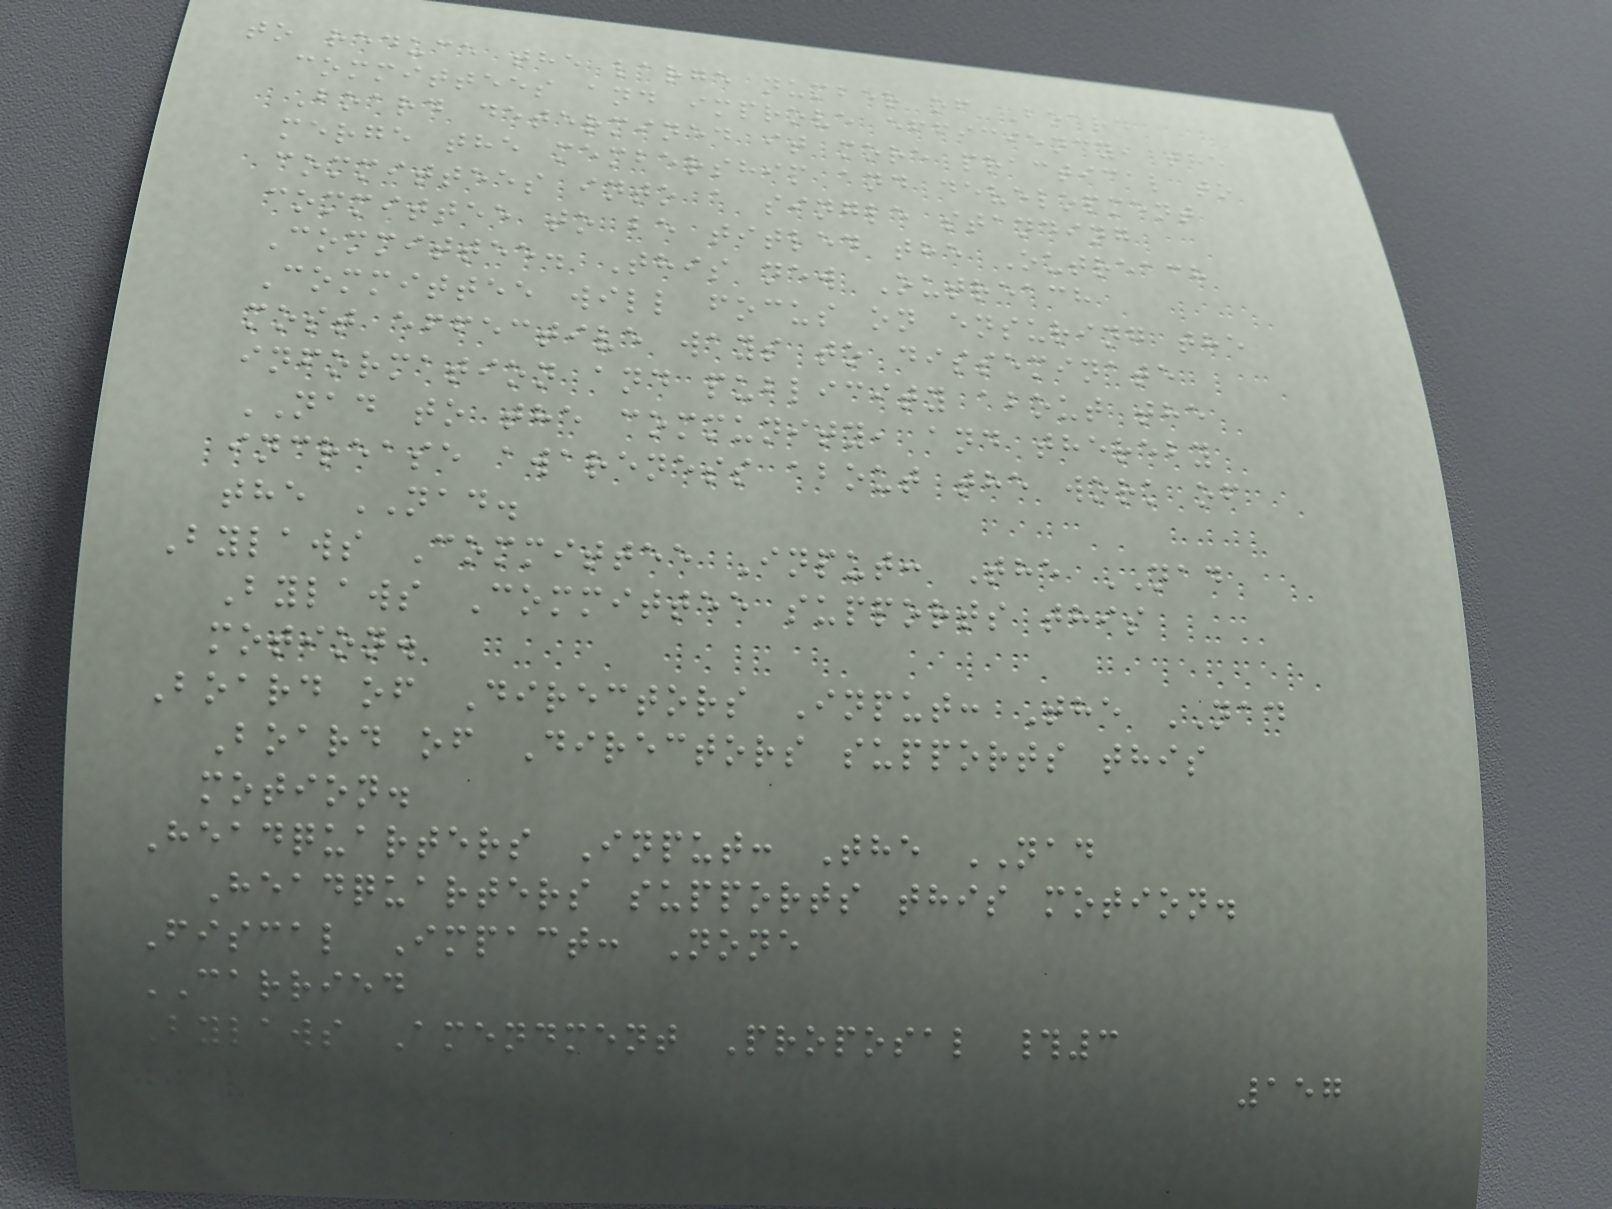to reduce the large number of Board
committees and improve efficiency, the
Board determined it more practical to
merge the membership and development
committees into a single standing
committee to be titled the Outreach
Committee. This new Outreach
Committee will focus on ensuring the
most effective ways to disseminate
information and publicity about the
NAD to the community, and thereby
increase awareness about the work of
the NAD.
Bylaws Committee Input: The NAD
Bylaws Committee supports this
motion.
Board of Directors Input: The NAD
Board of Directors supports this
motion.
Headquarters Input: The NAD
Headquarters supports this motion.
Fiscal Impact: None
CARRIED
Bylaws Amendment Proposal #3
157
